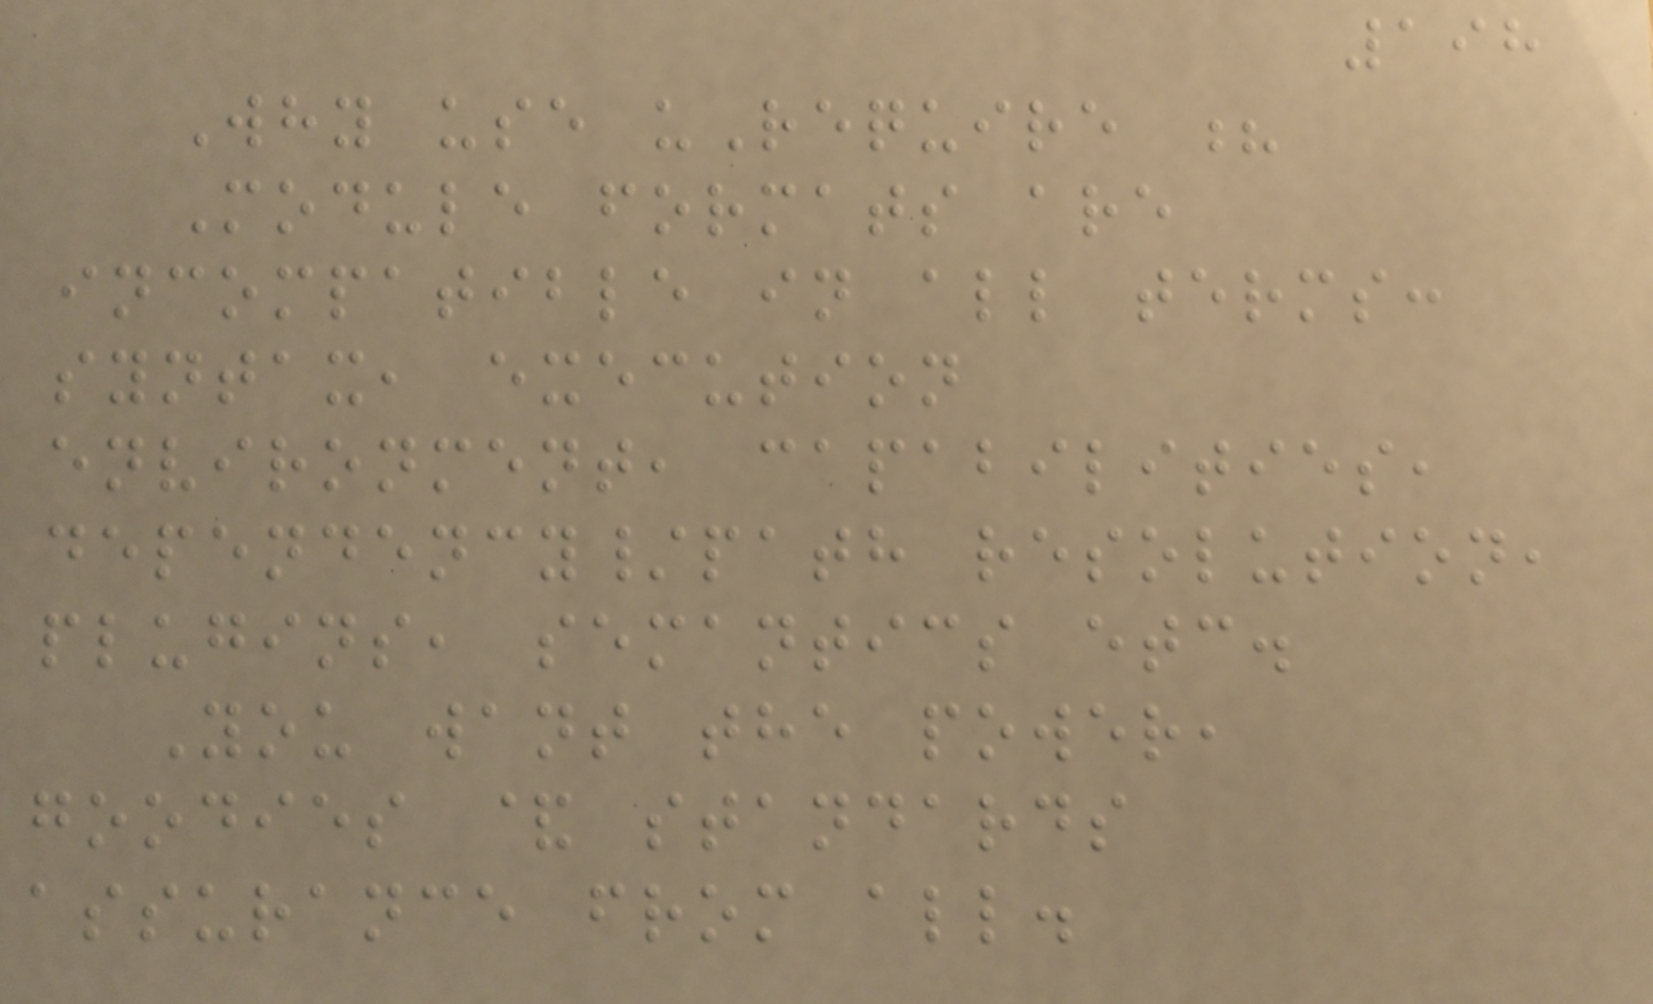198
Why use uRequire ?
Module formats are
incompatible in all terms:
syntax, execution
environment, capabilities,
dependency/path resolution,
plugins, semantics etc.
You want the power,
goodies & standards
assurance from all.
